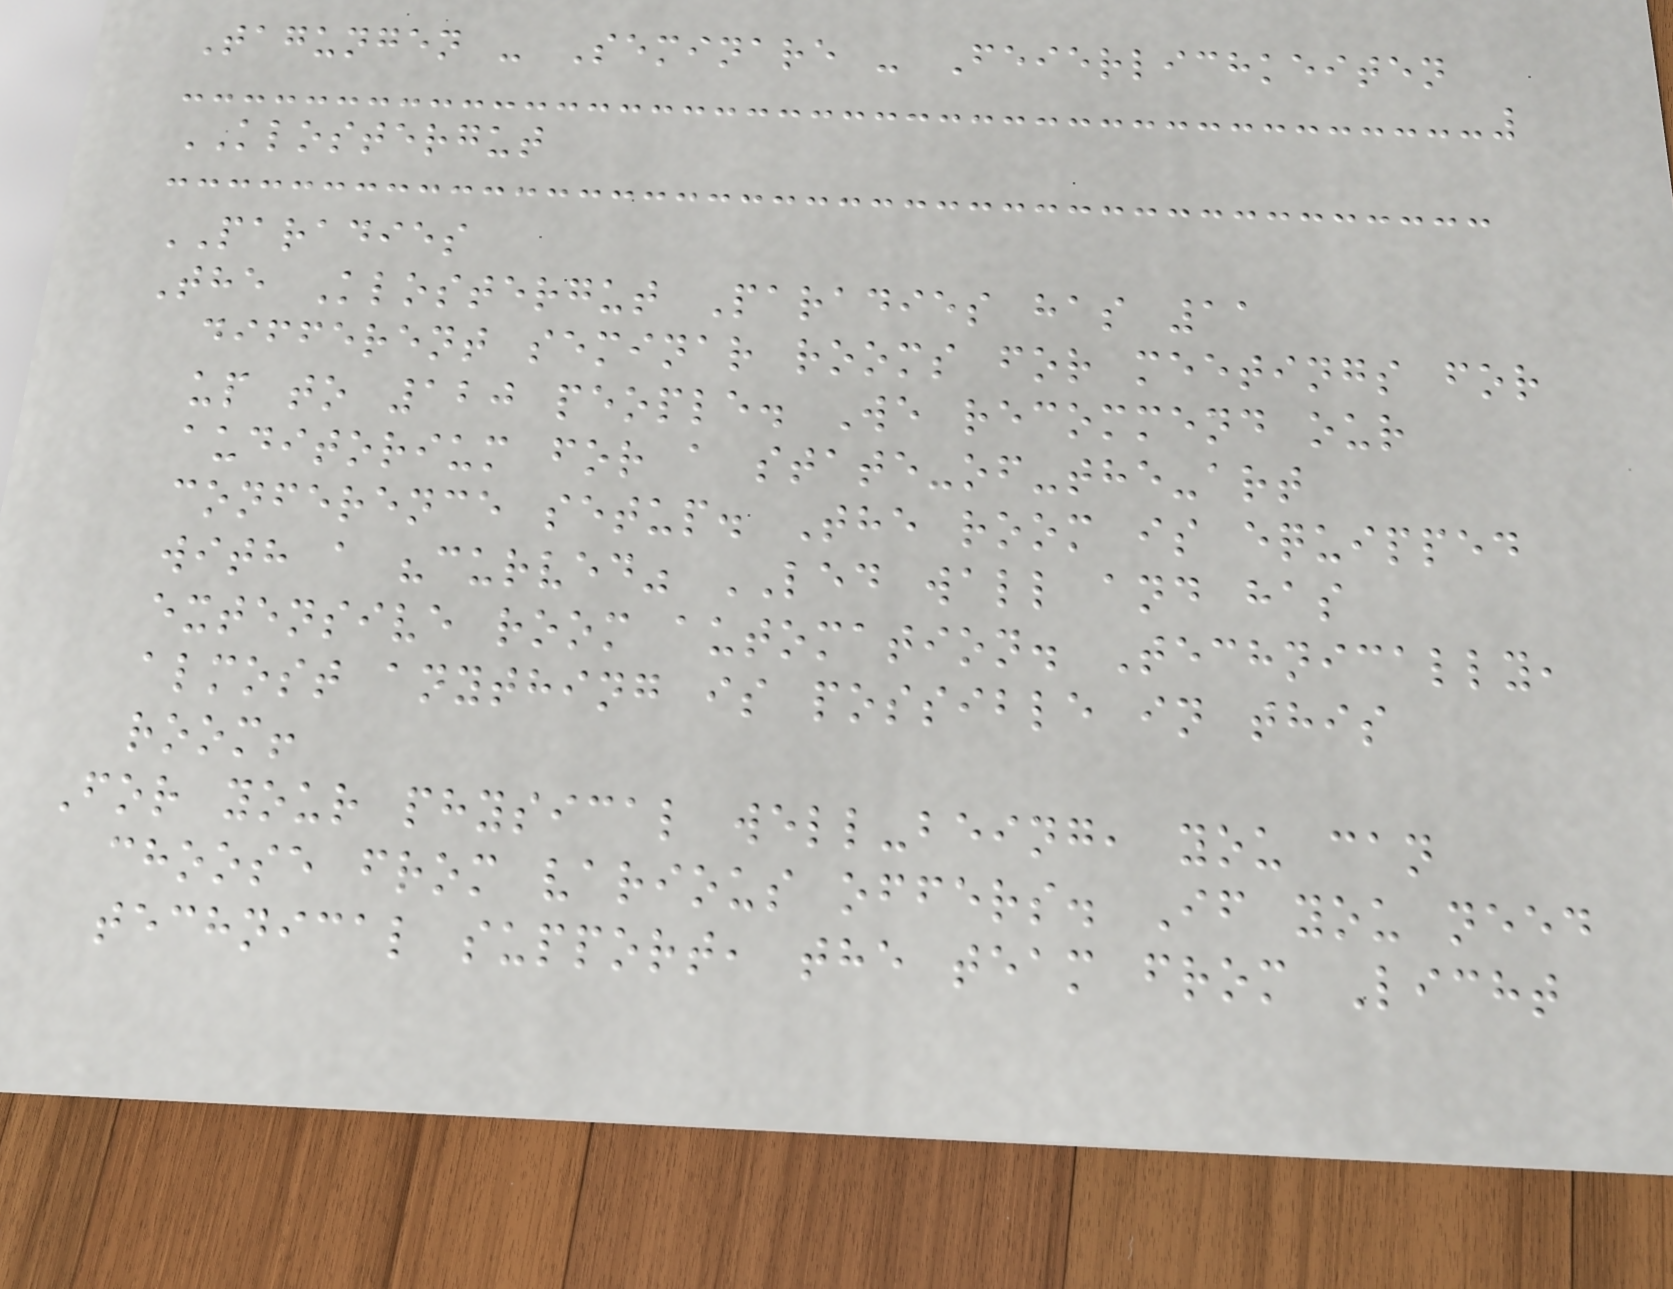Tagungen - Seminare - Feierlichkeiten
KLOSTERGUT
PARADIES
The Klostergut Paradies has 11
different seminar rooms for meetings for
up to 120 people. We recommend our
auditorium for a state-of-the-art
conference setup. The room is equipped
with a "curved" LED wall and has
extensive room automation. Technically,
almost anything is possible in this
room!
For your physical well-being, you can
choose from various offers. If you need
technical support, the team from Licht
